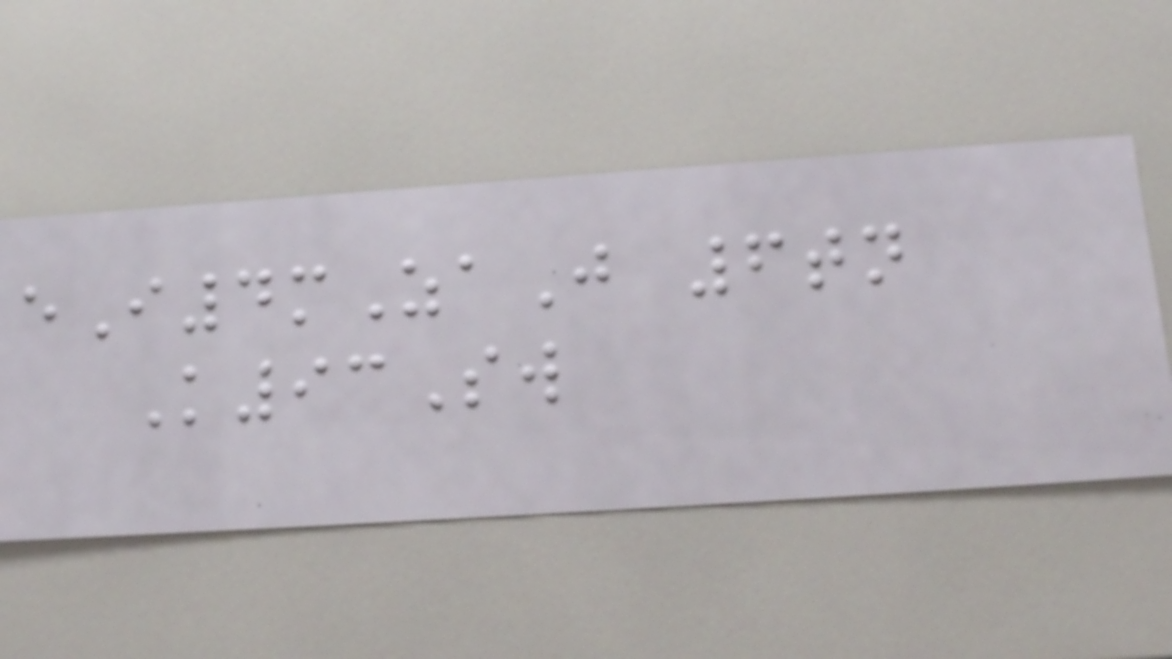eI4mZaJ 6tn
K93Sw
